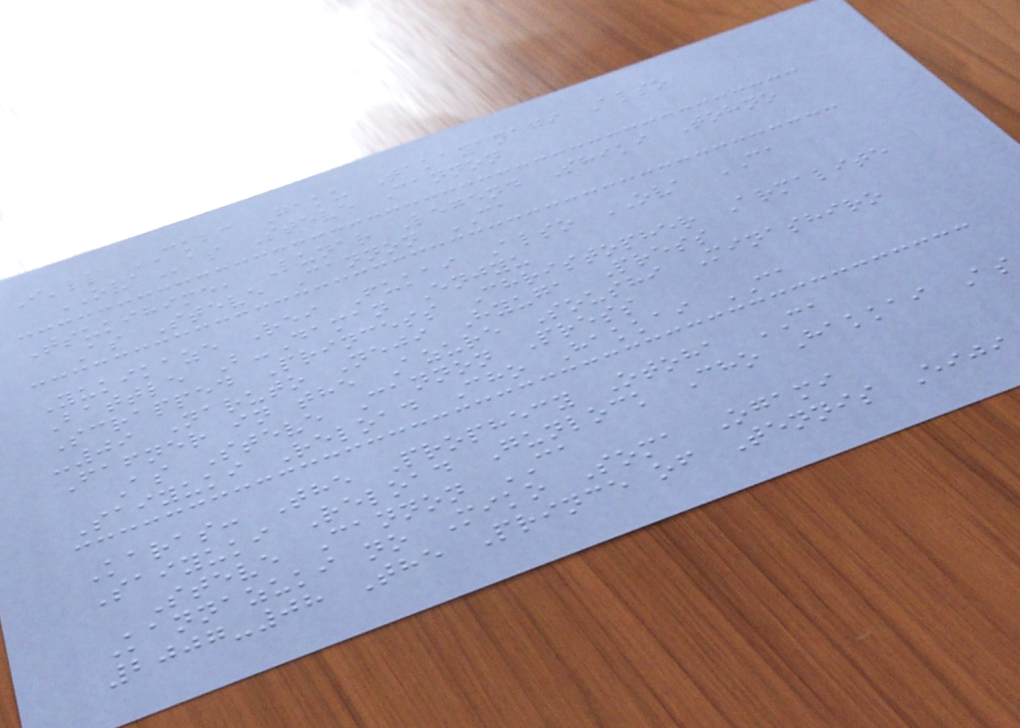I'll CKBC Gaku Takayanagi Also
OVAas Steve Cannon
Tsukihime, Lunar Legend Shiki Tohno
As Steve Cannon CA
Yukikaze Rei Fukai Also OVA CA
Battle B-Daman Enjyu
Scrapped Princess Christopher Armalite
-09 Naruto Neji Hyuga Press
Fafner in the Azure Soushi Minashiro
As Steve Cannon Press
Saiyuki Reload Cho Hakkai CA
Karas: The Prophecy Otoha CA
Saiyuki Reload Gunlock Cho Hakkai As
Steve Cannon CA
Kannazuki no Miko Soma Ogami
2007-08 The Prince of Tennis Eiji
